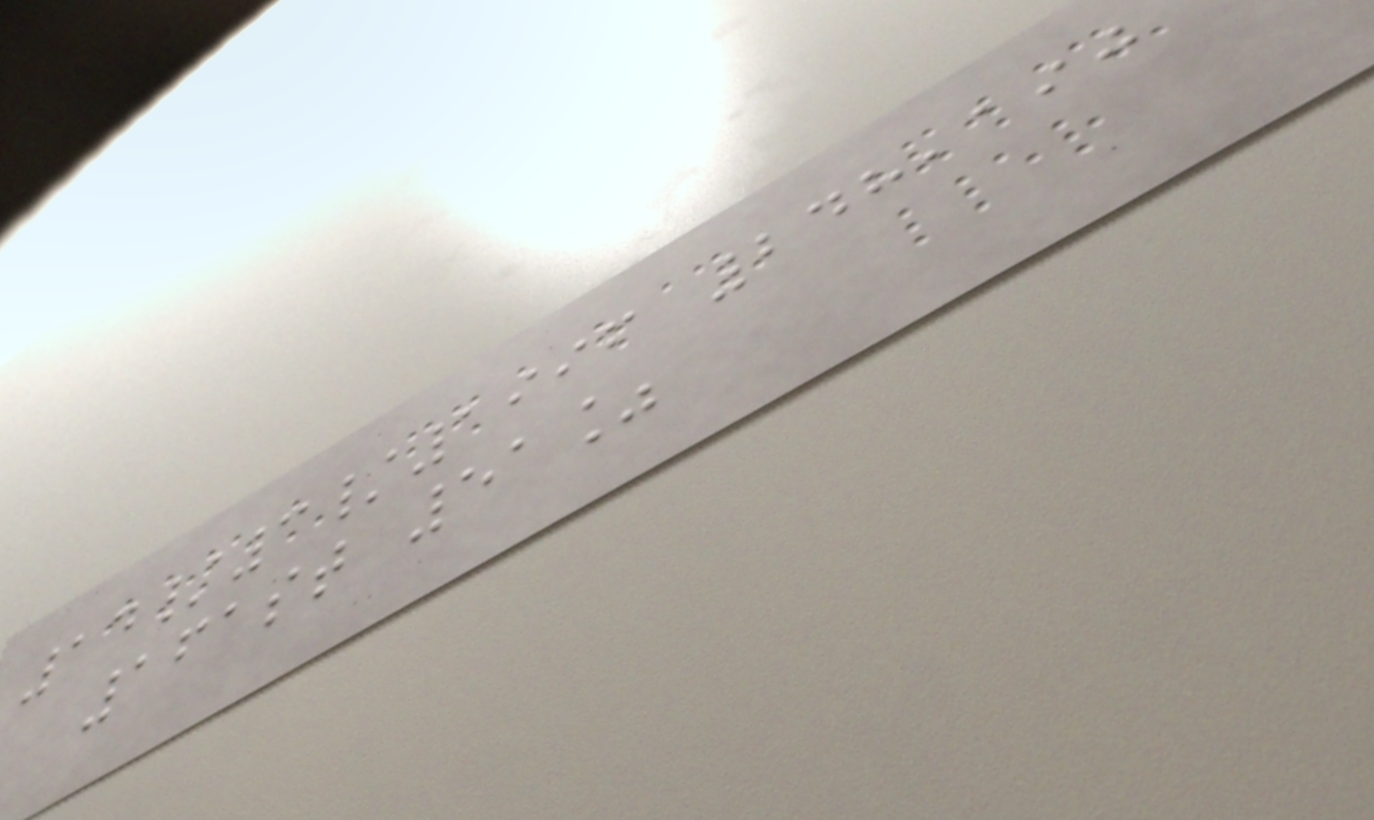14/3/1996 248,190
161st 51%
